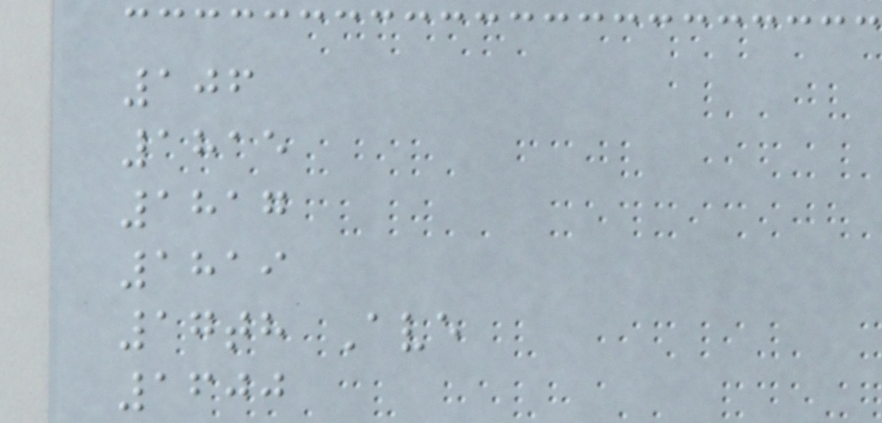106
1815
1817
1819
17th Ave
1600
